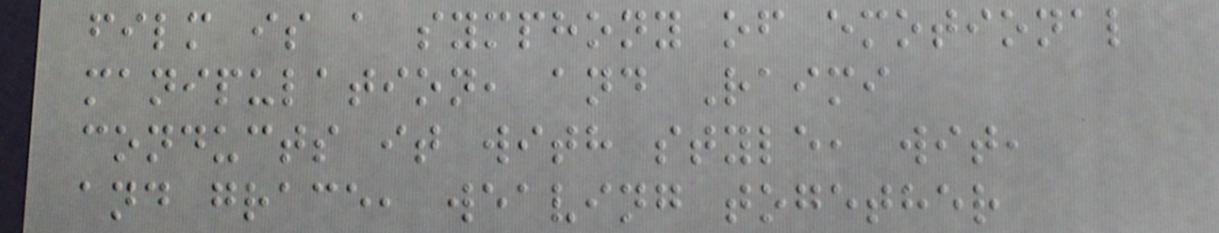film is a symphony of emotional
manipulation, and Raimi
conducts it with style, wit,
and grace, weaving together
